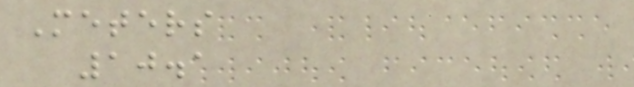Meters
10.1
